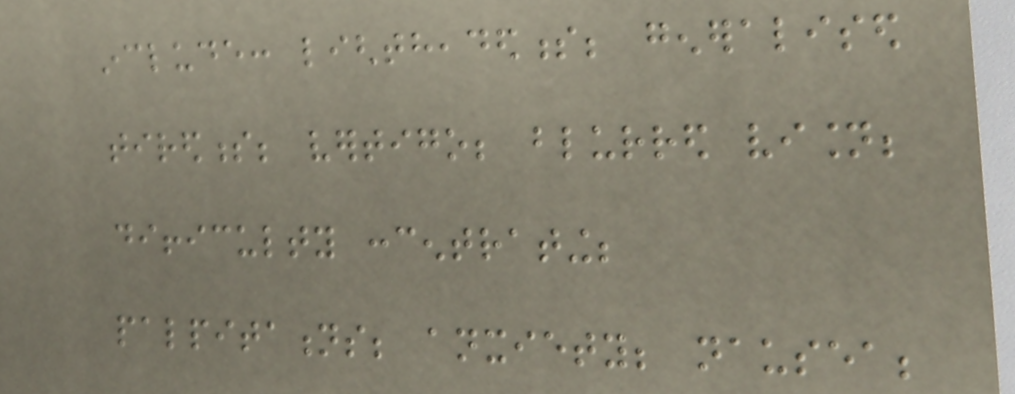include: lightheadedness; generalised
tiredness; vertigo; blurred vision;
difficulty concentrating;
palpitations; anxiety; nausea;
